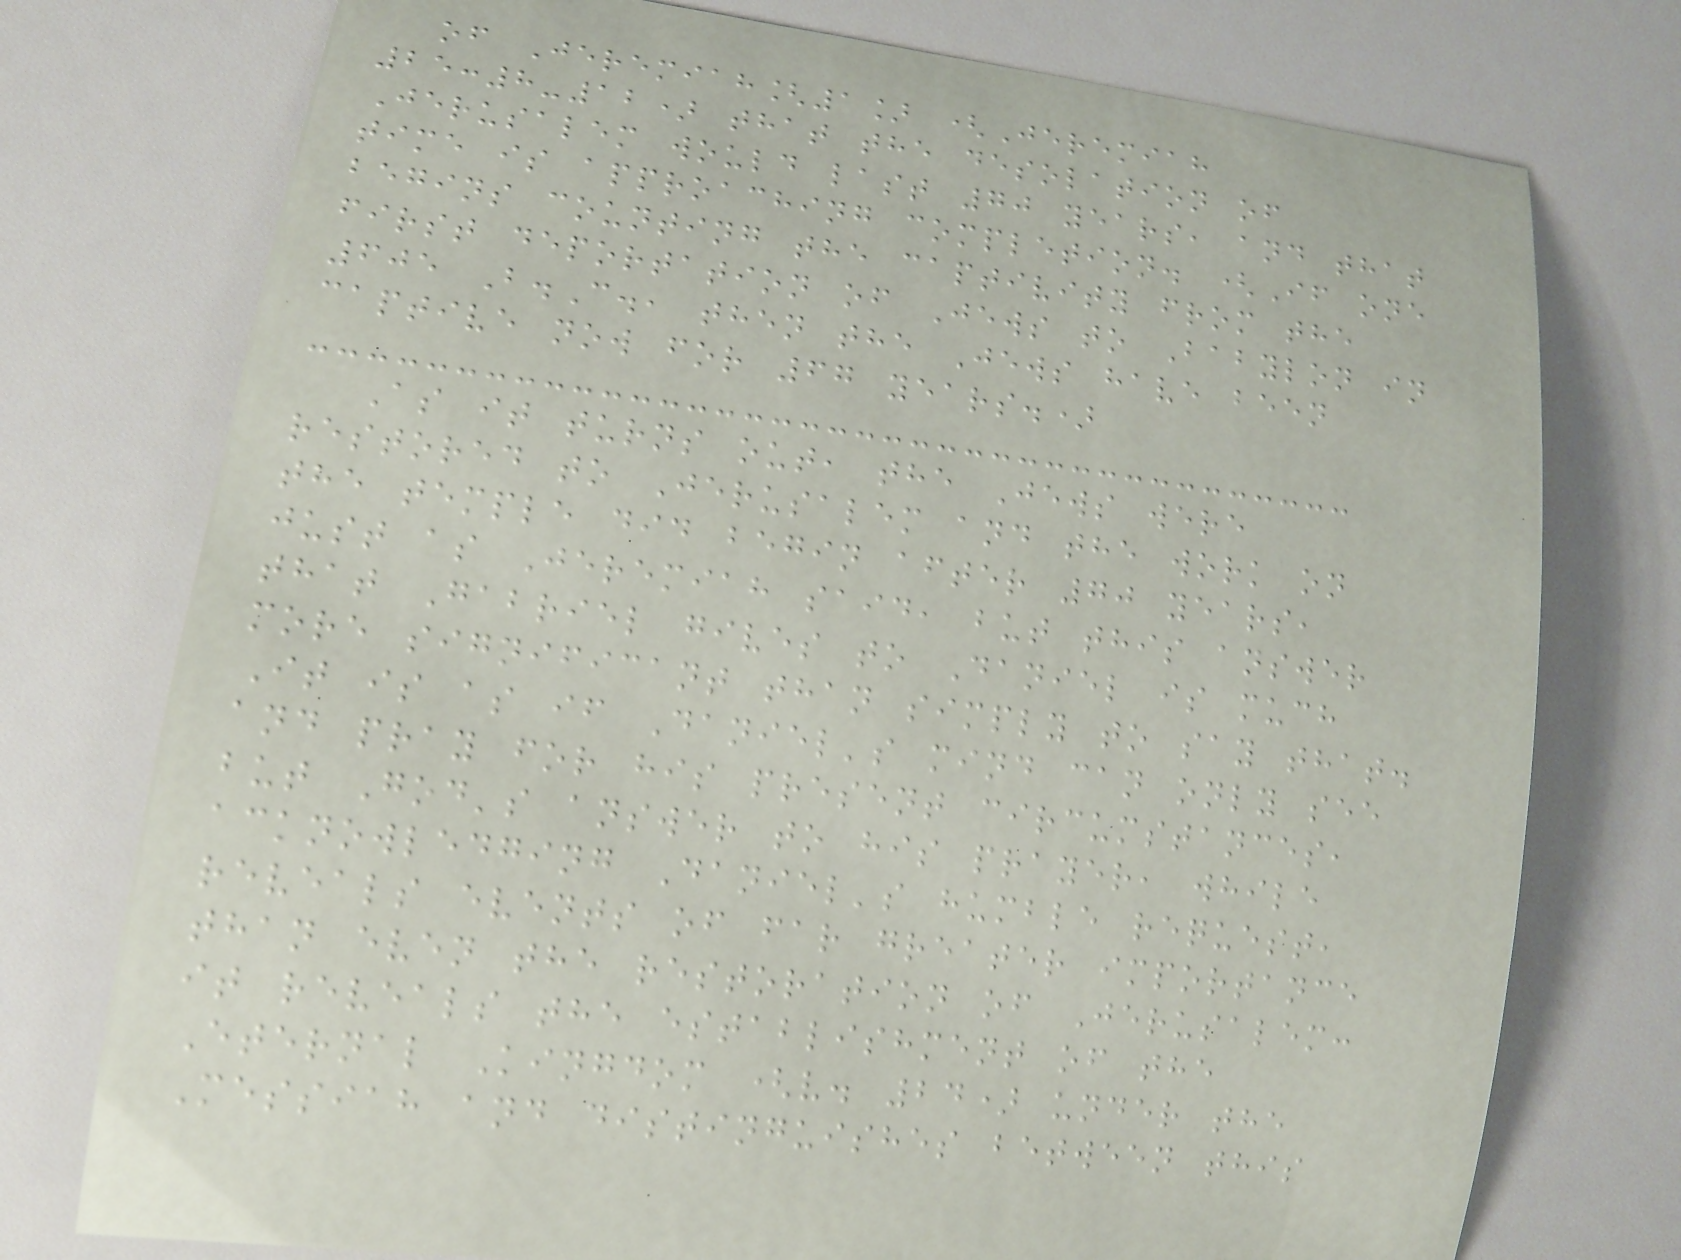of Jeremiah[1] (Jeremiah
25:8-12) that the desolation of
Jerusalem would last 70 years, and that
time is approaching completion. (If one
begins counting the captivity from the
first deportation of Jews to Babylon in
605 B.C., then the Jews have been
captive now for 67 years.)
As it turns out, the Jews were
restored to Jerusalem and the work on
the temple did begin after 70 years,
just as Jeremiah said, but this answer
that Gabriel gives to Daniel is much
more significant than simply to say that.
It is as if Daniel's mind can only see
and pray for his present circumstances,
but God's answer to his prayer, while
acknowledging Daniel's humble request,
reveals events of far greater importance
than even the restoration of Jerusalem:
it reveals the establishment of the
Eternal Kingdom (v. 24) under the
Messiah and distinguishes between this
